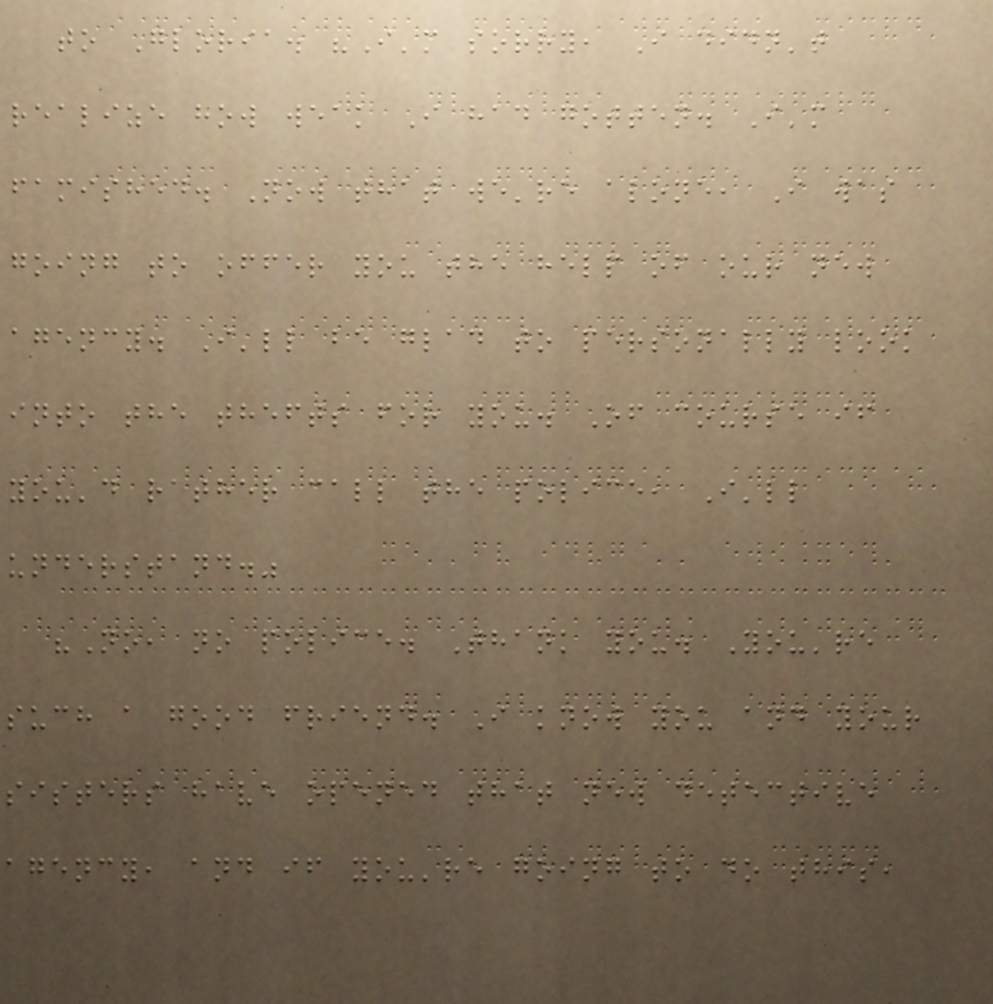to Gloria. "I'm sorry, I didn't
realize how weak I had gotten. I'm
famished. Now that we're alone, I was
going to offer you the help of our new
agency. I'll be glad to personally look
into the thefts for you. Of course if
you'd rather call the police, I'll
understand."
"No, no police. Thank you. You're
such a good friend. I know you and your
sisters have opened that new detective
agency, and if you're going to do this,
